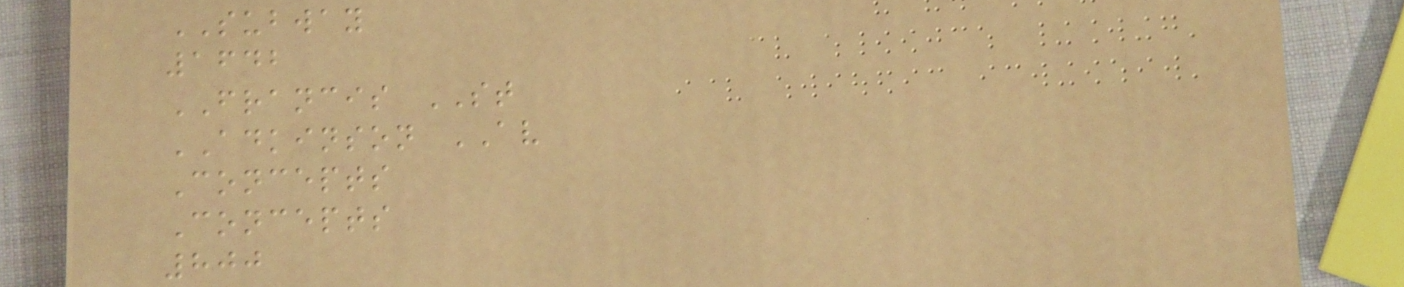SUBWAY
1642
FRANCIS ST
ADKINSON AV
Concepts
Concepts
800
